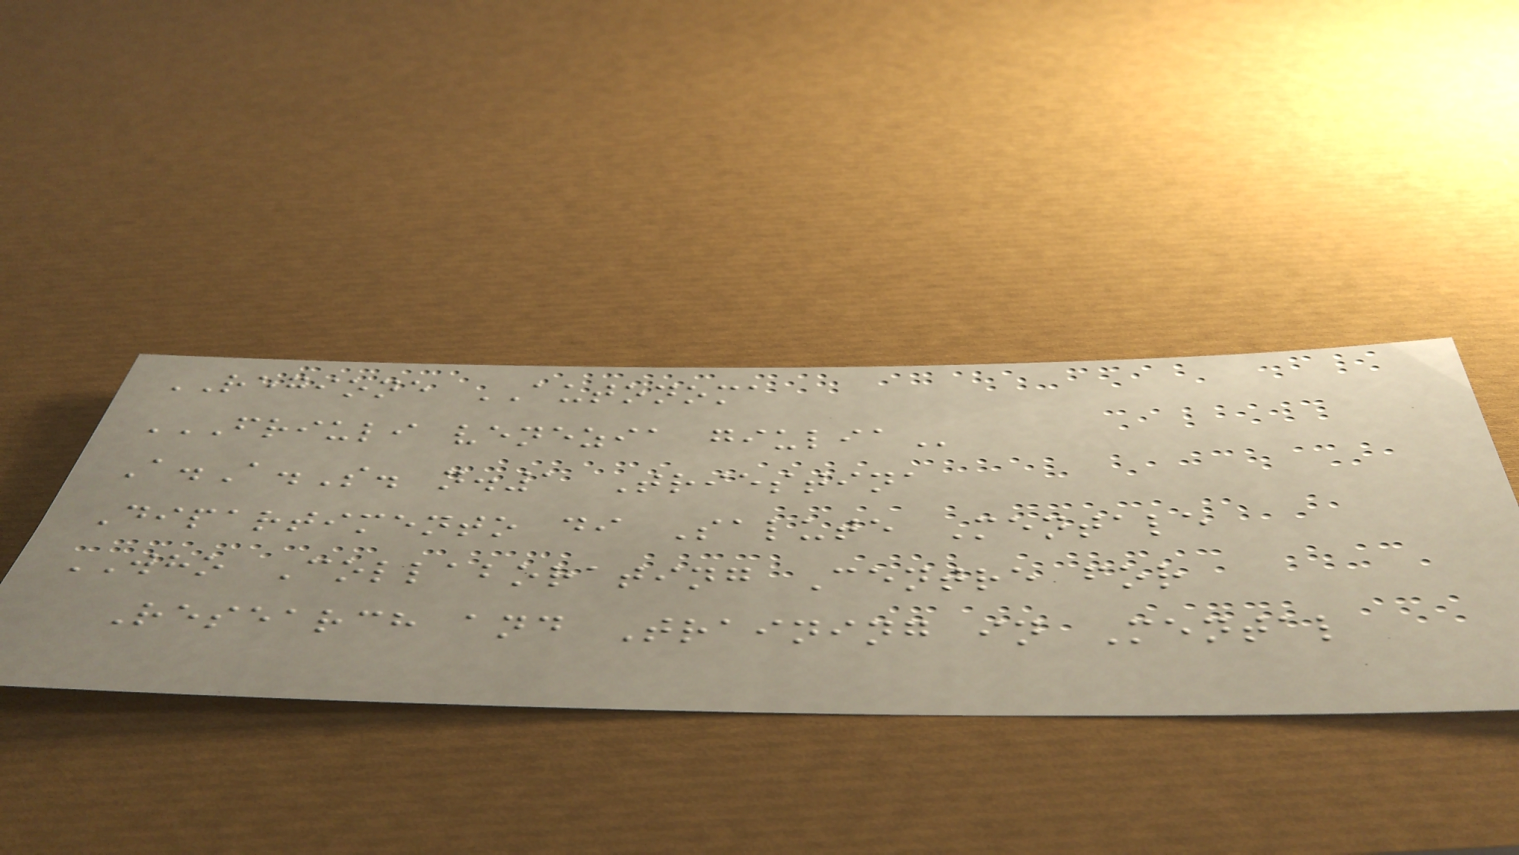REGIONE AUTONOMA
FRIULI VENEZIA GIULIA
A.A.S. n.1 Triestina
Dipartimento di Salute Mentale
WHO Collaborating Centre for
Research and Training in Mental
